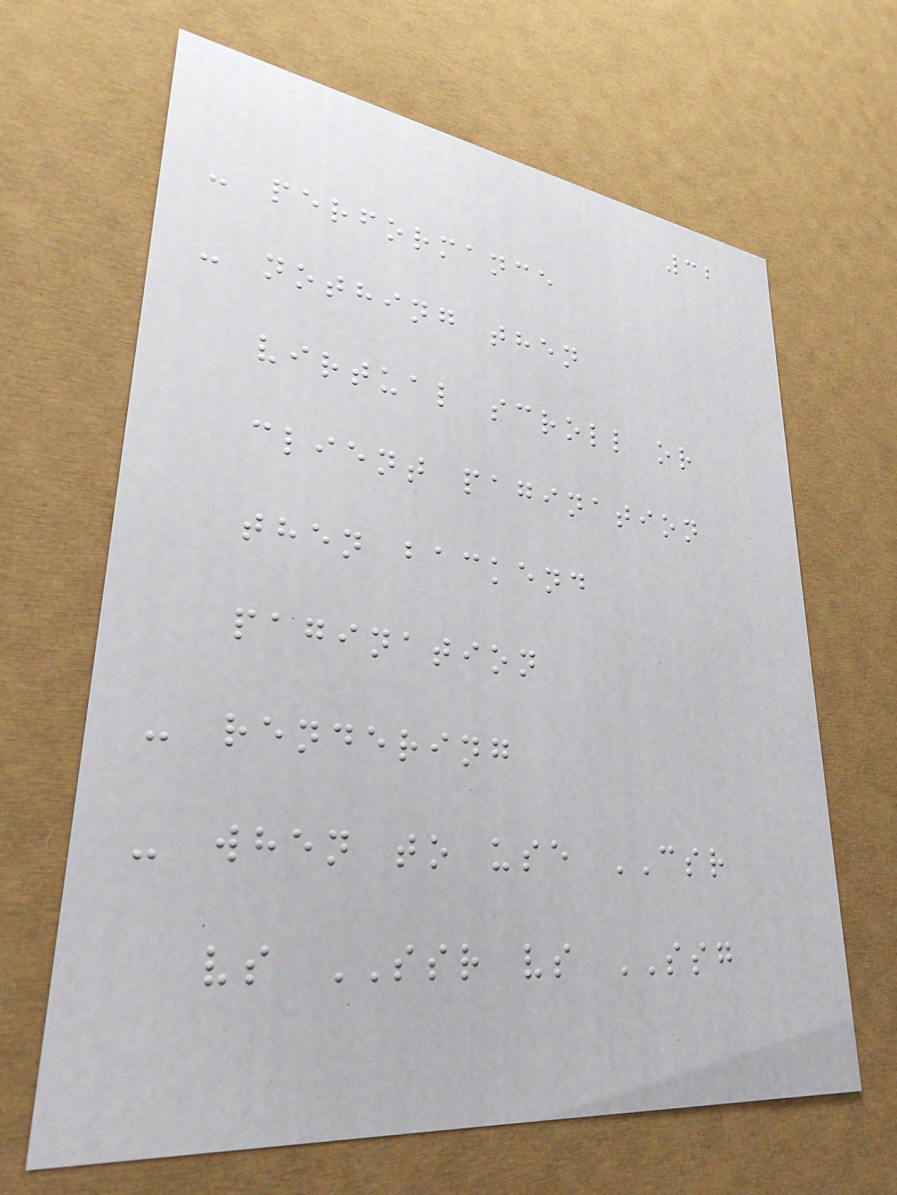32
- performance
- nothing then
virtual scroll or
client pagination
then backend
pagination
- rendering
- when to use CSR
vs SSR vs SSG
